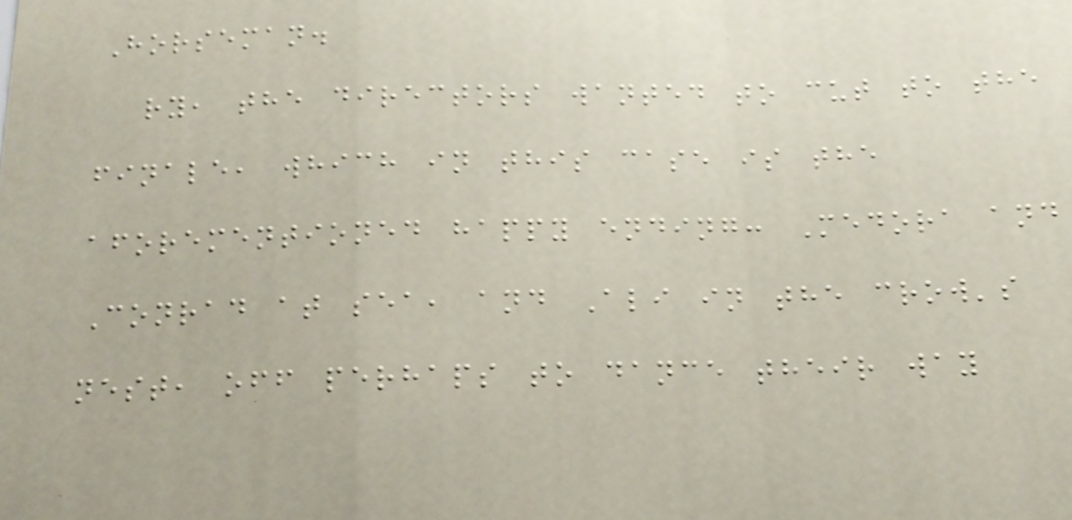Horseman.
ry, the directors wanted to cut to the
finale, which in this case is the
aforementioned happy ending: Medora and
Conrad at sea, and Ali in the crow's
nest, off perhaps to dance their way
